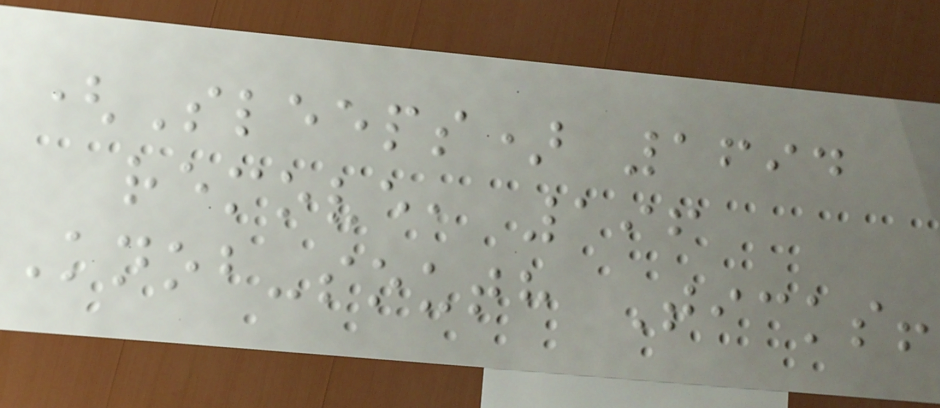(Sleeps) 1694
remove, 196
Knob-south Ticks!
